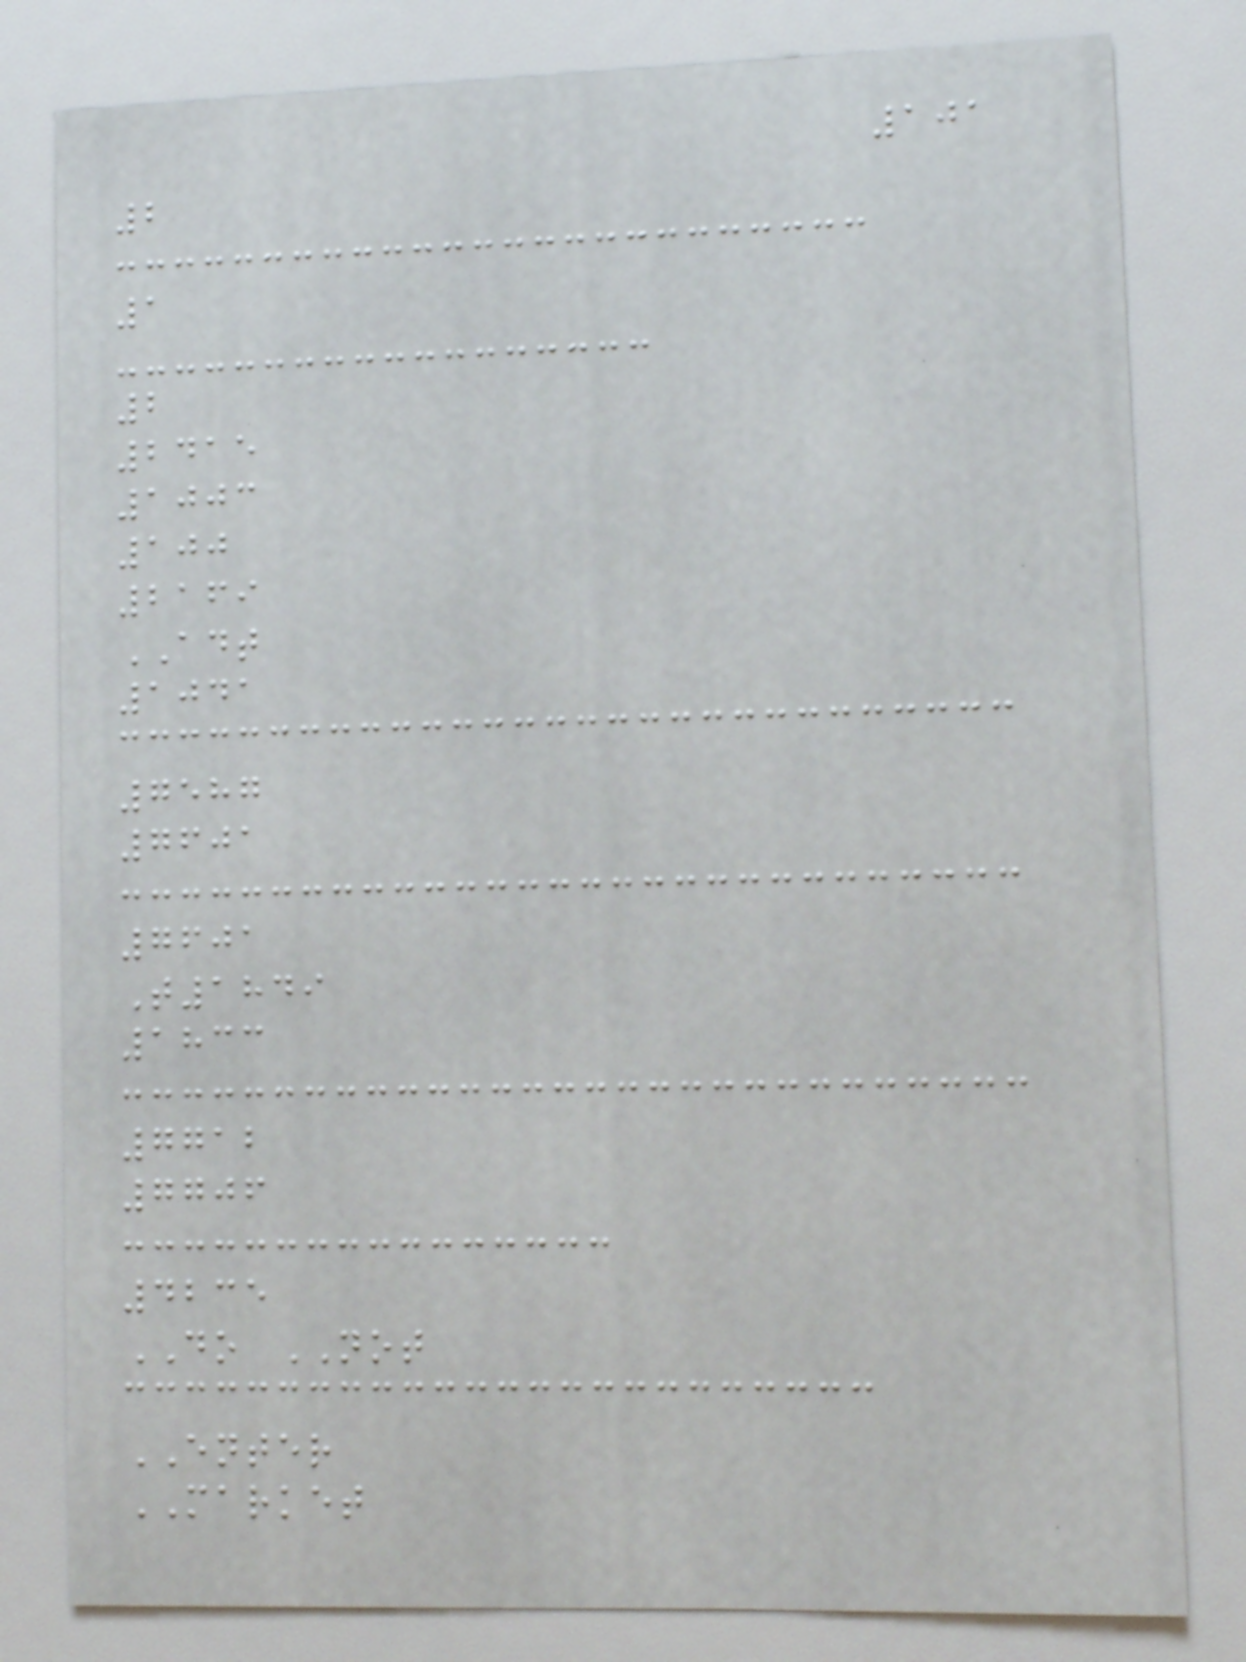101
2
1
2
2415
1003
100
2169
ADT
1041
7587
7601
7601
T1849
1833
7712
7706
4235
DO NOT
ENTER
MARKET
